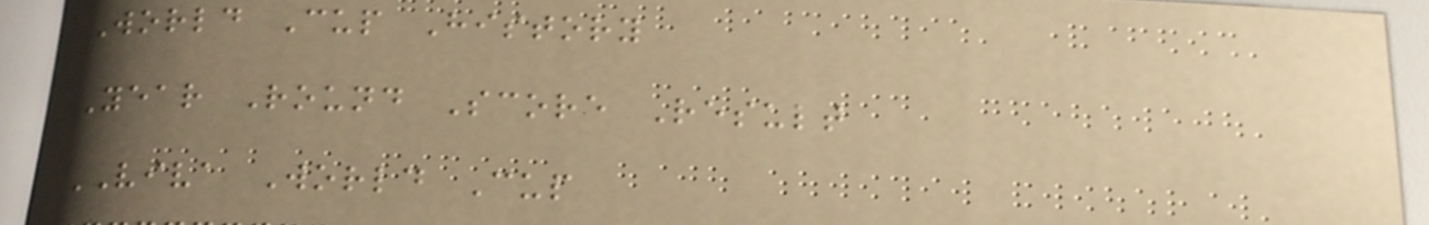World Cup History
Year Round Score Result
VIVA World Cup
